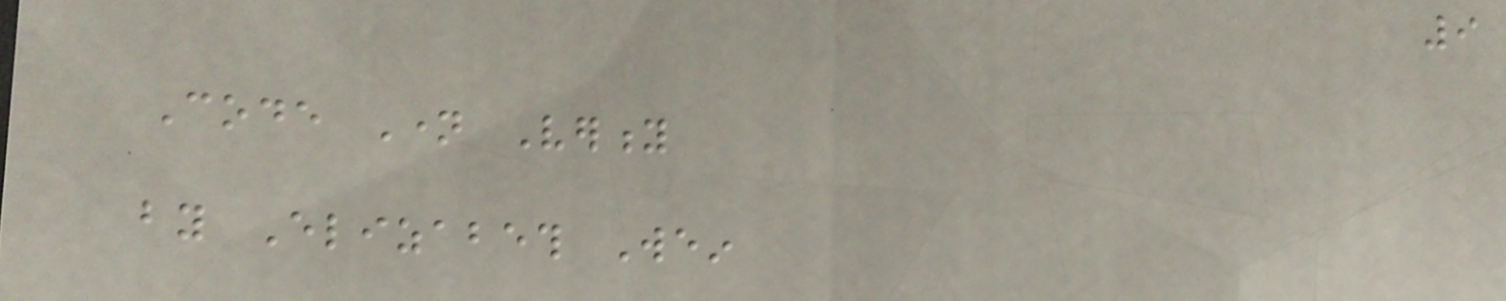9
Code Name Verity
by Elizabeth Wein
